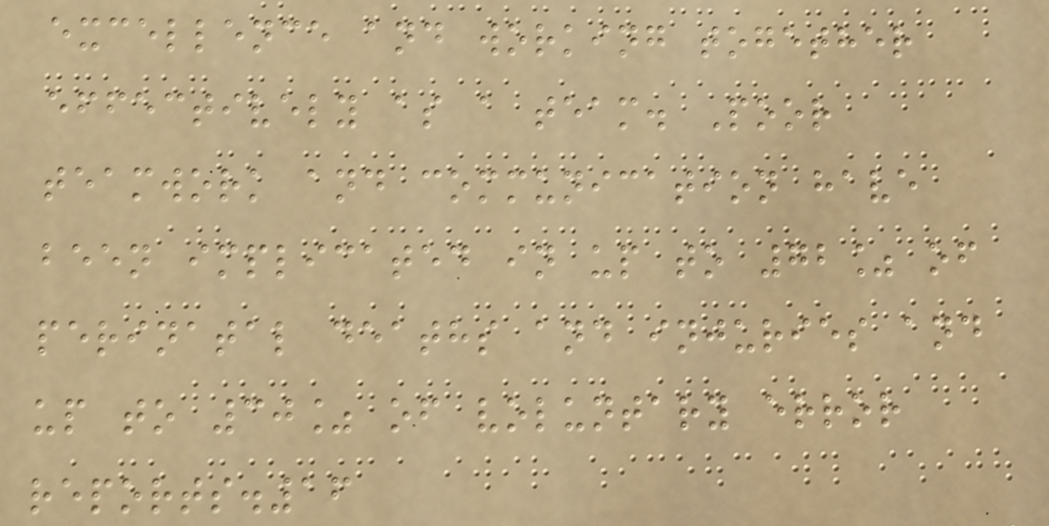excellence and working together
effectively as a team. Poor
teamwork and communication have
been implicated in up to 72% of
perinatal deaths and injuries and
up to 30% of voluntary error
reports.16
